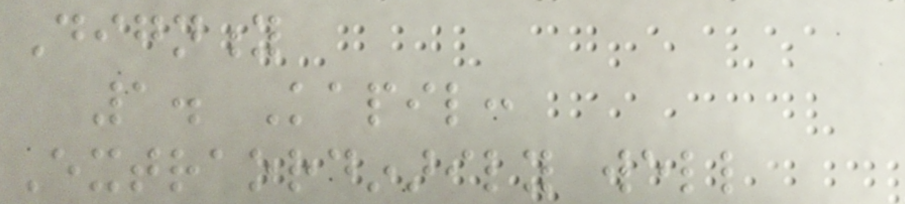Dignity
1. Kapil:
Extraordinarily well
